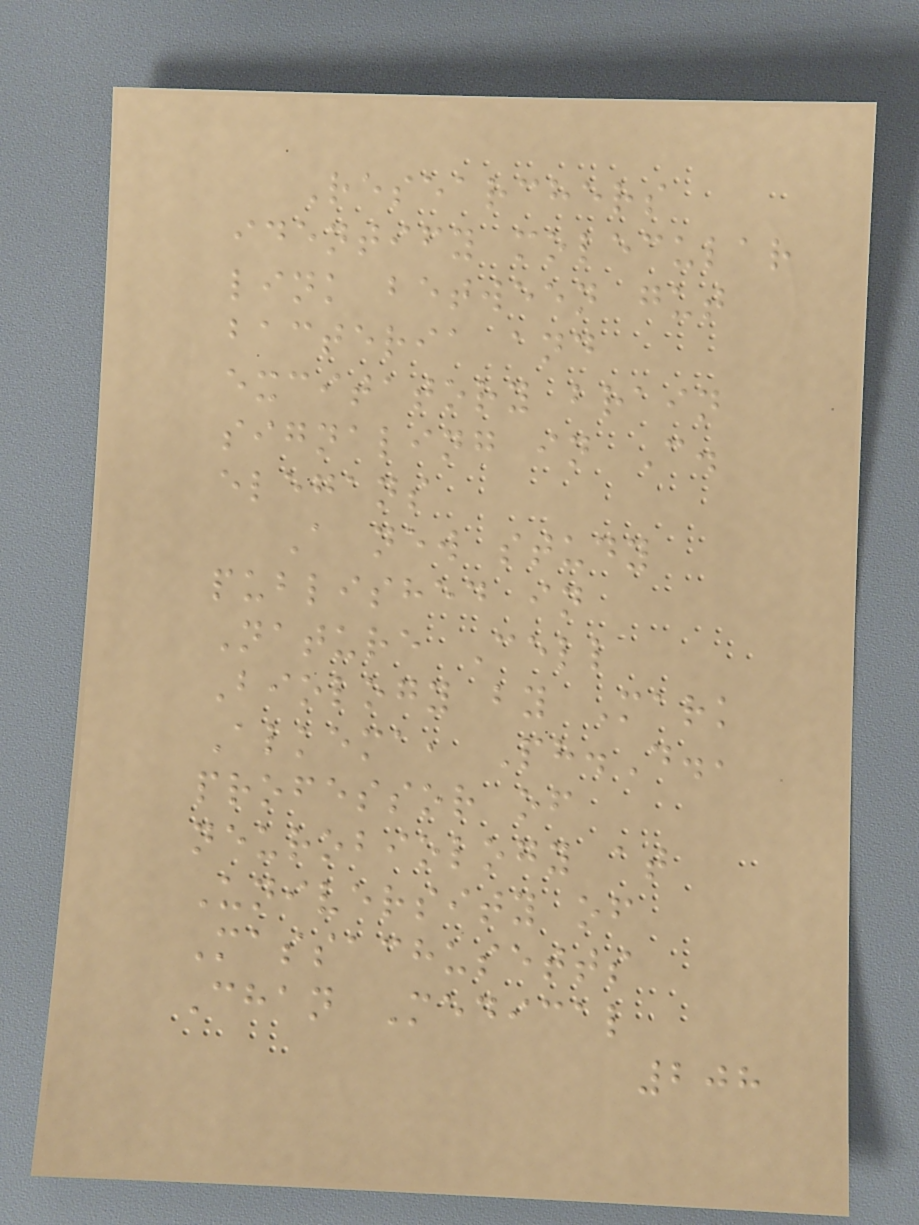Researchers
identify molecular
link between gut
bacteria and
excitatory brain
signaling in C.
elegans
A new study
published in
Nature Cell
Biology by Mark
Alkema, Ph.D.,
professor of
neurobiology at
University of
Massachusetts
Chan Medical
208
